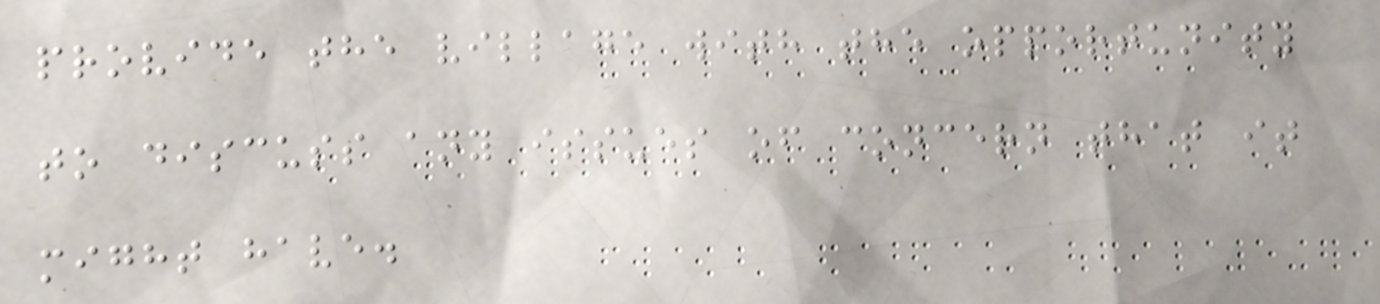provide the village with the opportunity
to discuss any issues of concern that it
might have.
